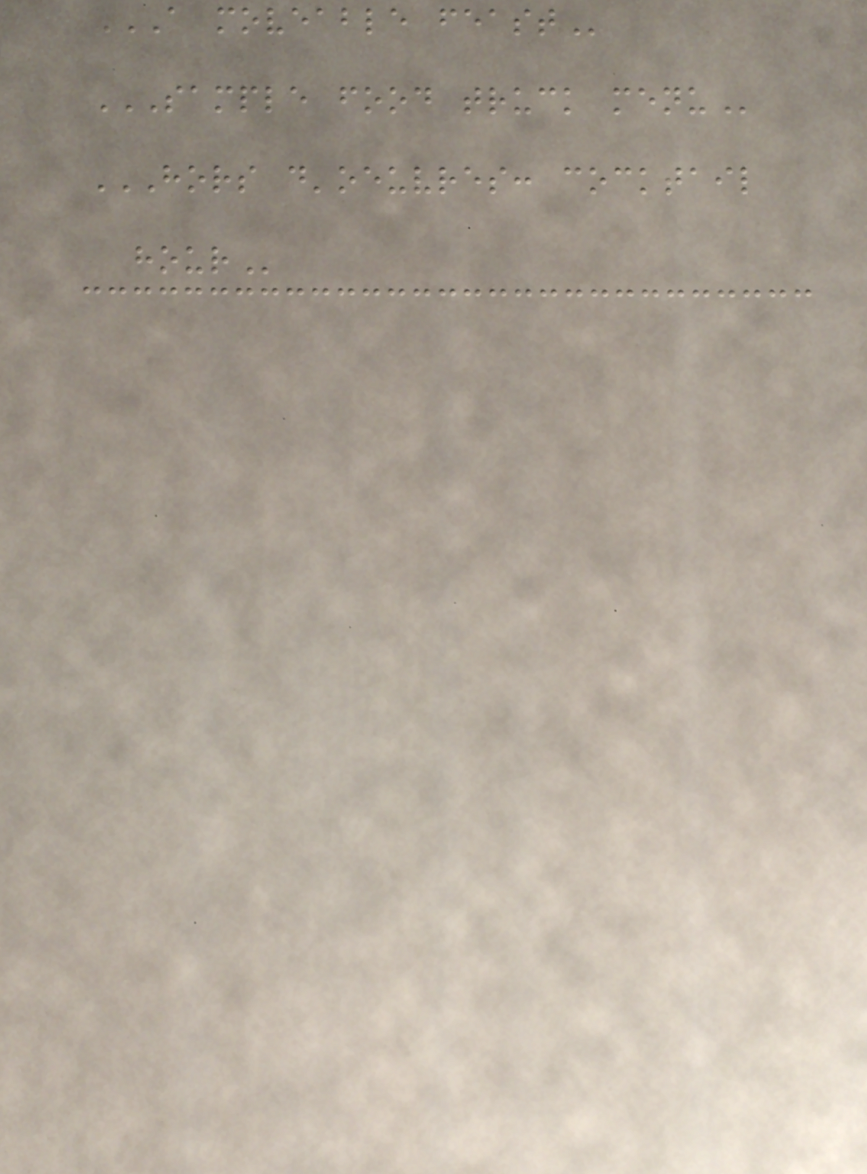A MOVEABLE FEAST
SAMPLE FOOD TRUCK MENU
HORS D'OEUVRES: COCKTAIL
HOUR
